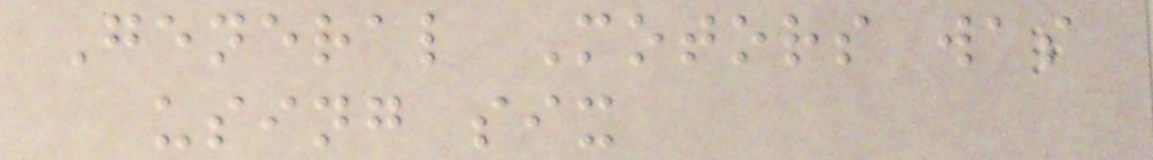General Motors was
using six
